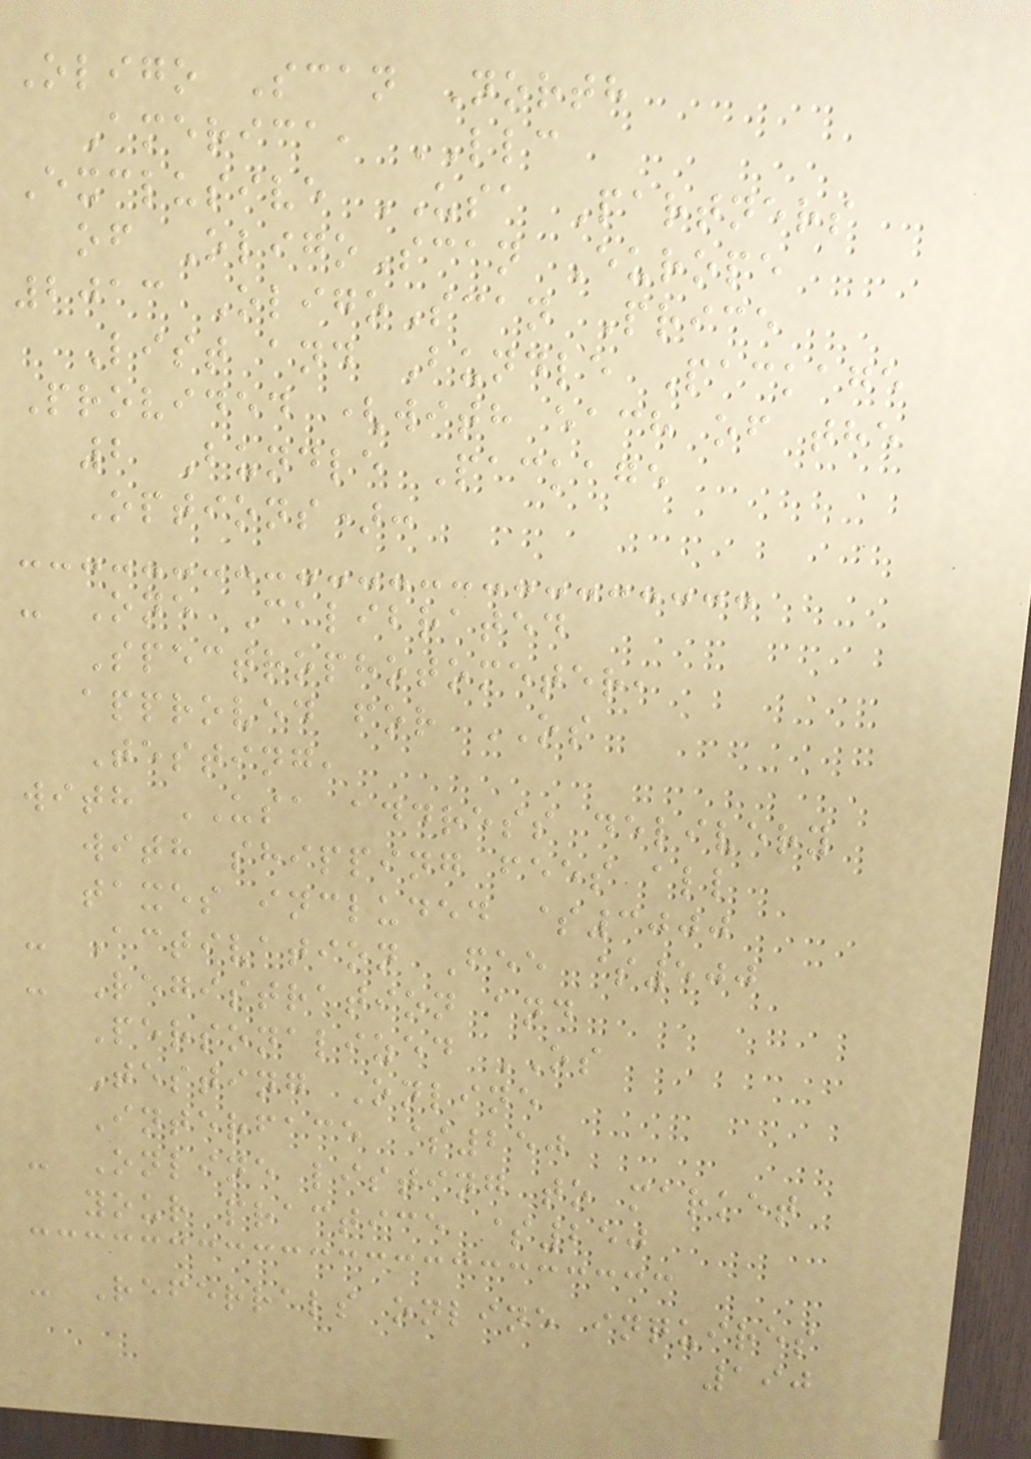Oligo Scan North
America, LLC
Exclusive USA Partners
of OligoScan Europe
2013 OligoScan Price
List and Bundle Package
Provided (with each of the
2 Bundle Package
Options):
- One Calibrated
Spectrophotometer,
approved for OS
Testing,
with USA address delivery
with shipping fees all
taxes included $3000
- Activation Fee $500
- Registration and
Personalized OS
Testing Online
Interface $250
- Online listing to market
your practice $250
- Referrals online inquires
190
